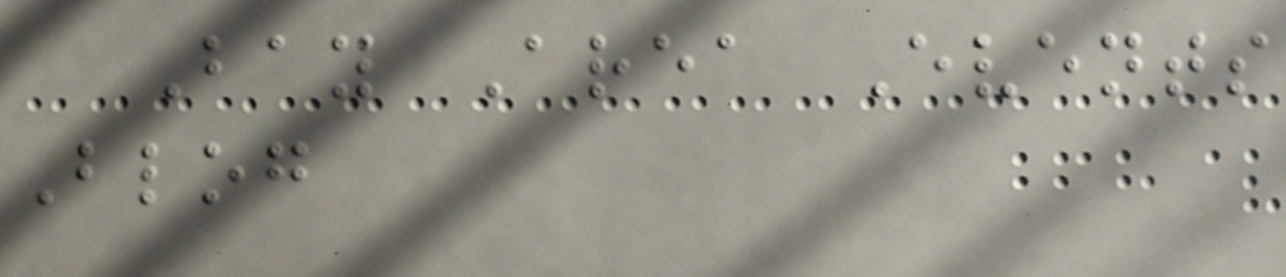Bay Area Events
Blog
